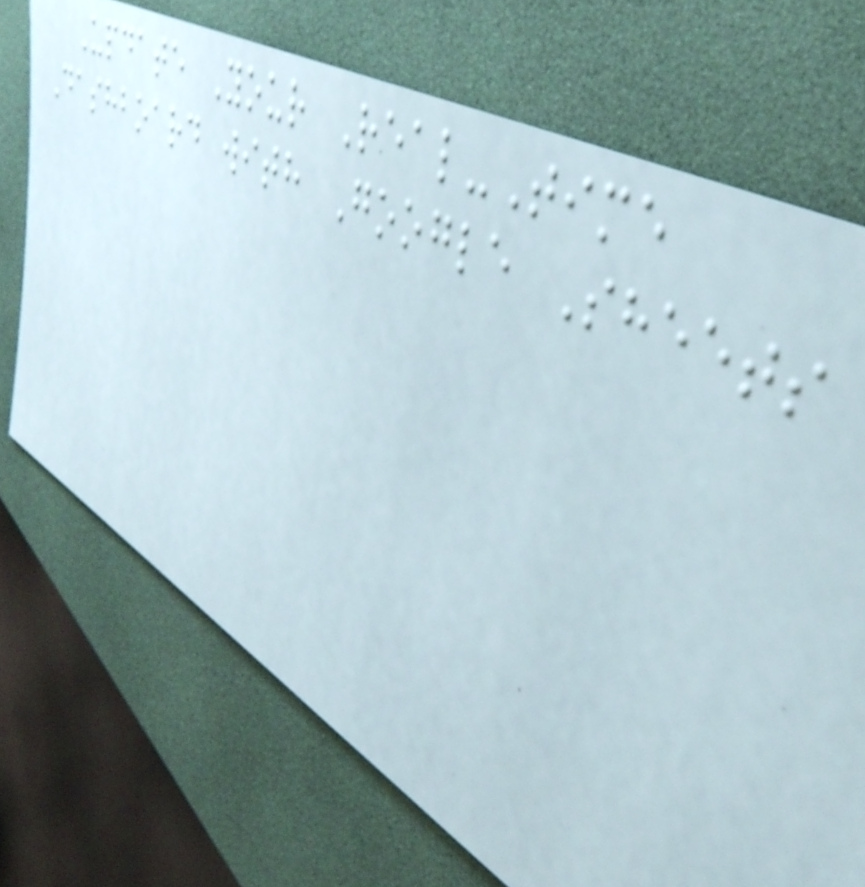Update Your Real-Time
Dashboard with Google Sheets
